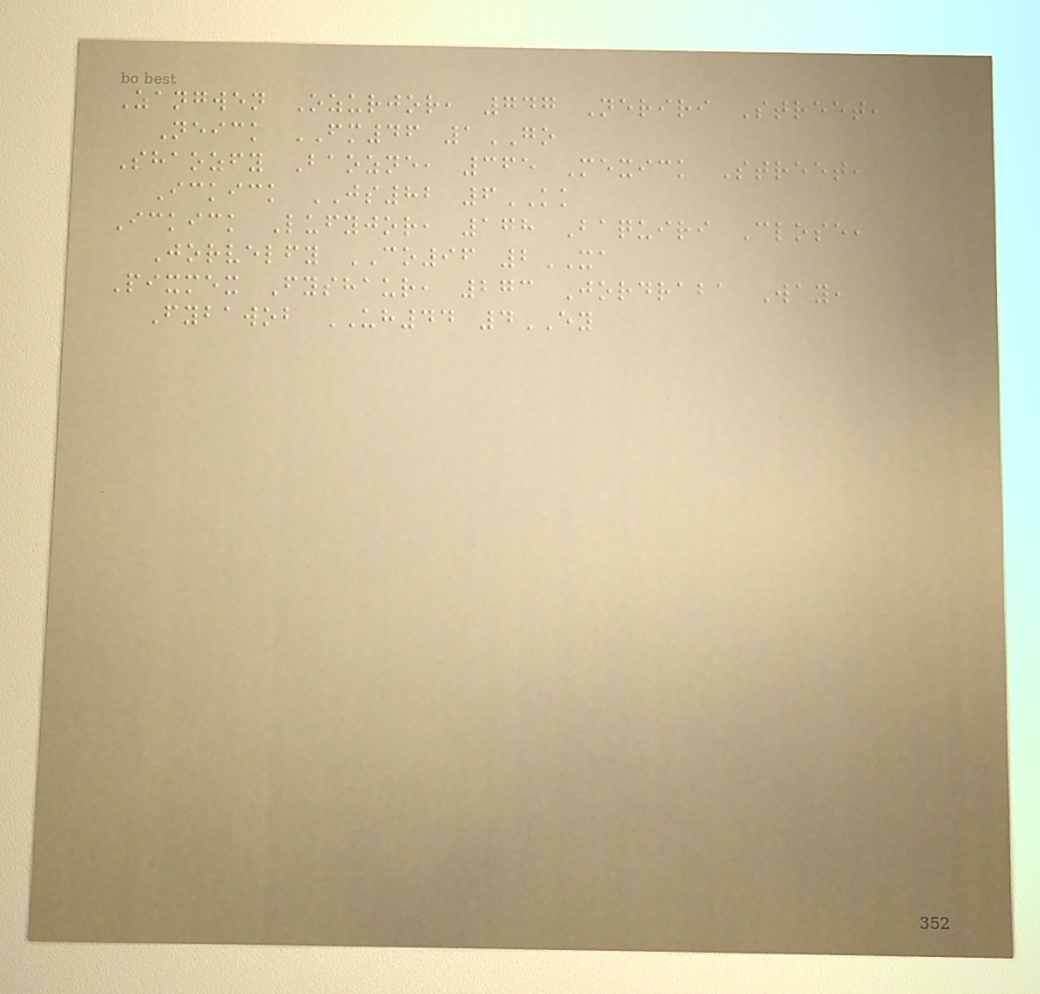Zangwen Ozurjor, 747 Neriri Street,
Neick FM46 1GO
Shaozfy Baozne, 365 Mexick Street,
Ickick JS82 6KK
Ickick Lufyjor, 178 Baquiri Close,
Jorvelfy CO96 2XA
Pixmex Fyshaur, 273 Jordraba Way,
Fybawob UH44 4EY
